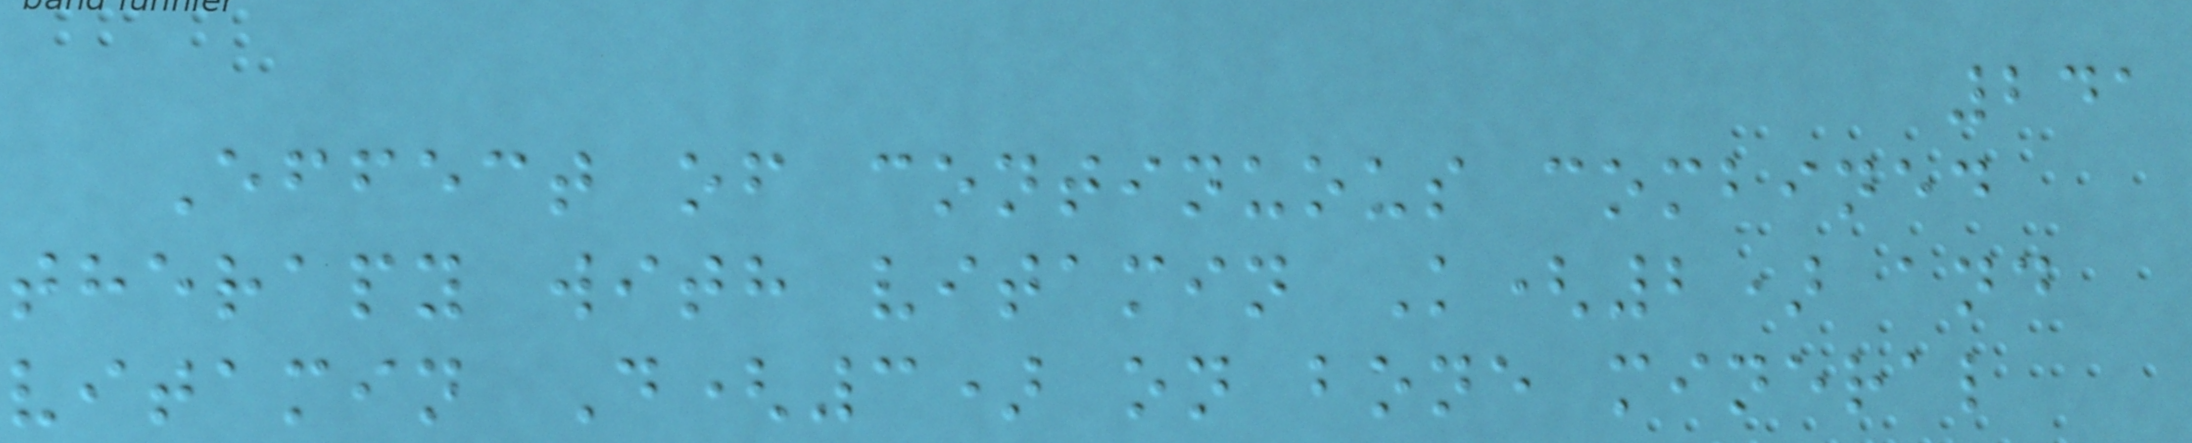241
Effect of continuous combined
therapy with vitamin K(2) and
vitamin D(3) on bone mineral
